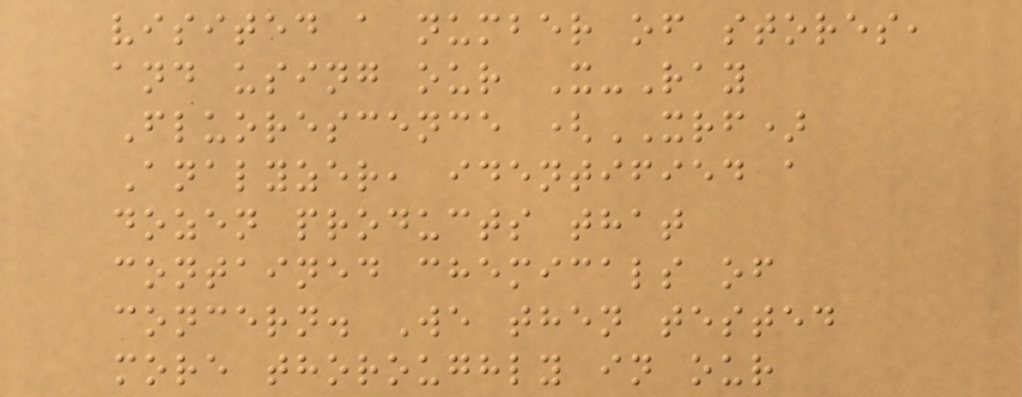visited a number of stores,
and using our X-Ray
Fluorescence (XRF)
Analyzer, identified a
dozen products that
contained chemicals of
concern. We then tested
more thoroughly in our
